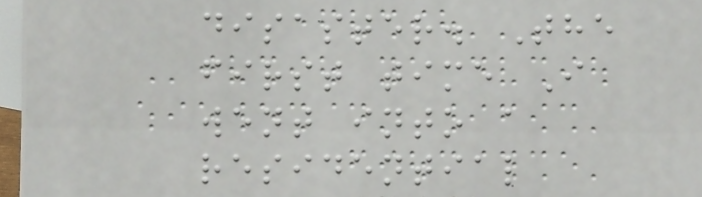disaster. The
first time I
went into a
residential
